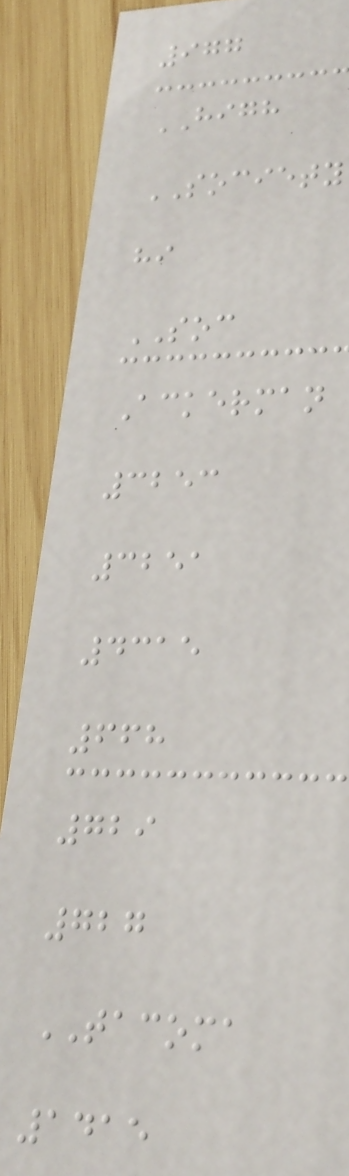977
HIGH
SOCIETY
hi
SOC
Ackerman
3253
3251
4315
668
729
727
TACOMA
1415
